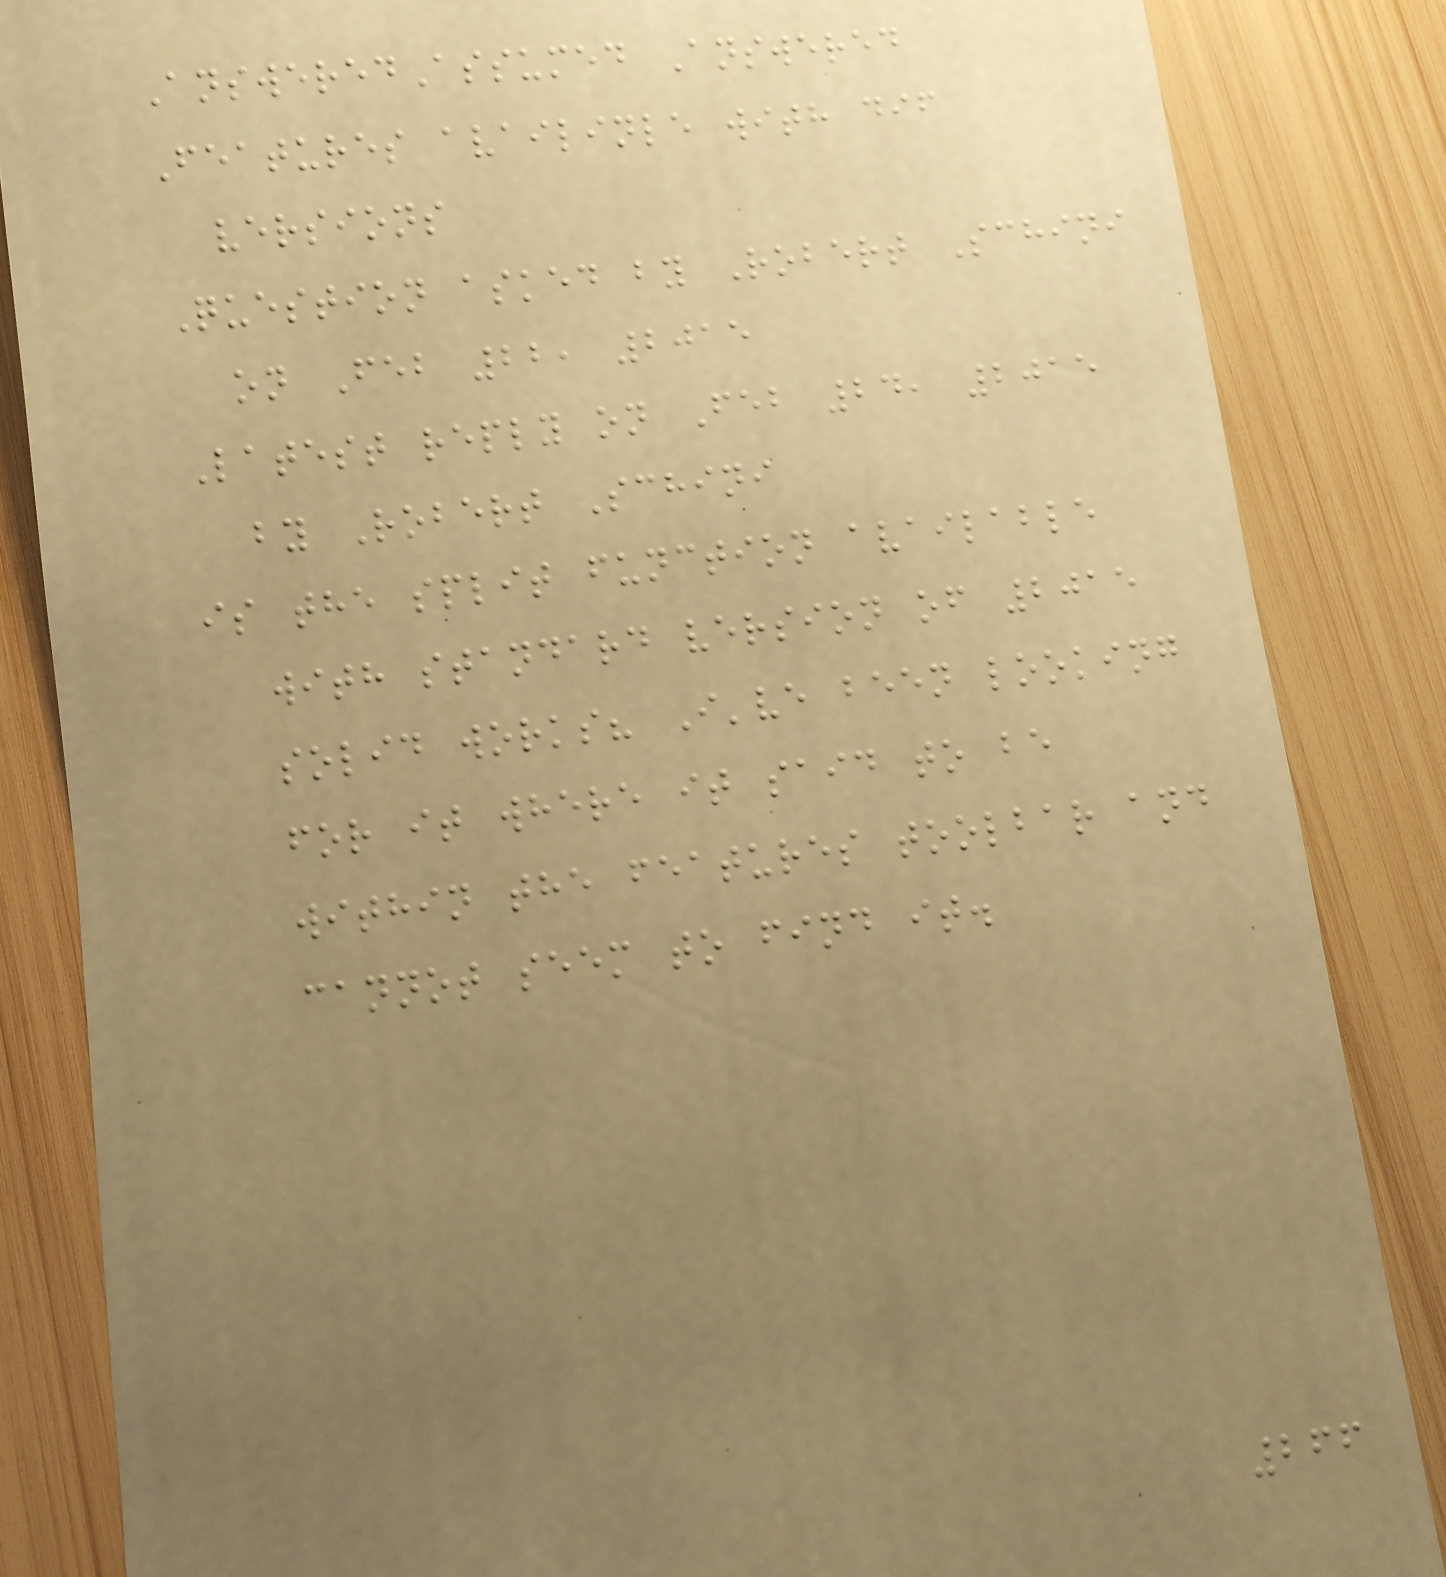AnsweredAssumed Answered
Features availinle with dif
versions
Question asked by Robert Schini
on Feb 22, 2015
Latest reply on Feb 24, 2015
by Robert Schini
is the split function available
with standard version of 2015
solid works? I've been looking
for it where it said to be
within the features toolbar and
cannot seem to find it.
266
